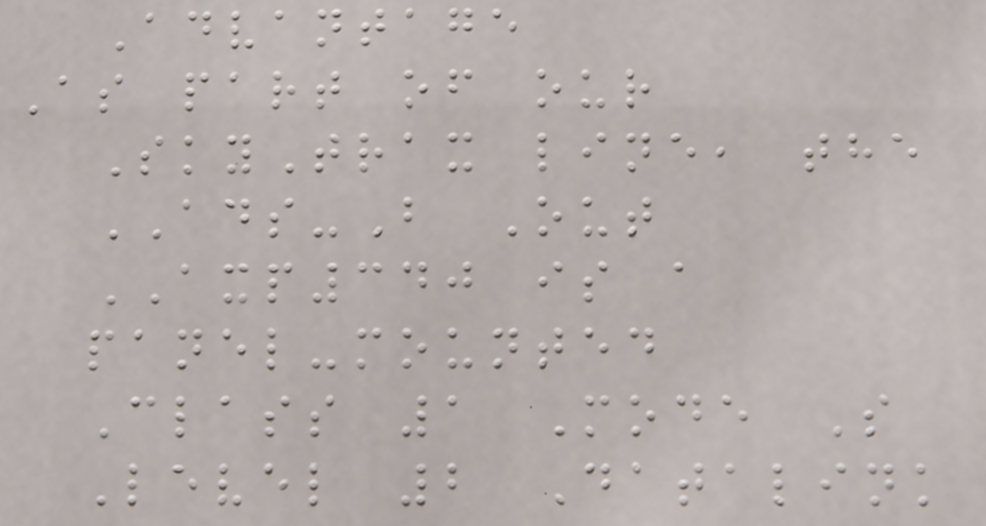Advantage
As part of our
SkyTrax line, the
ADS-B Out
AXP340 is a
panel-mounted
Class 1 Mode S
Level 2 Datalink
